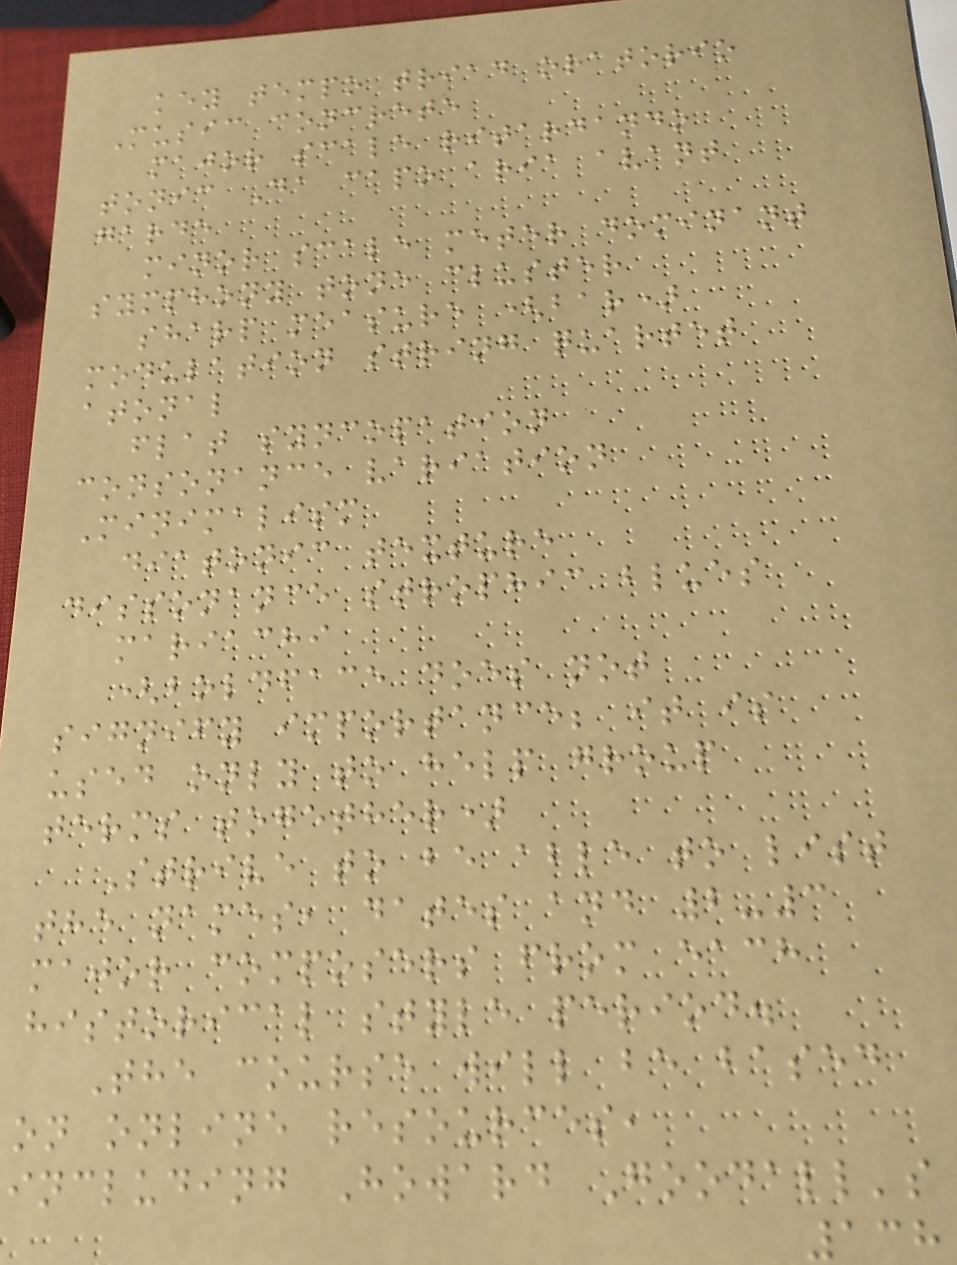key tempo triad oratorio
Music concrete
major scale ritardando
tonic Da capo aria avant
garde
minor scale meter dominant
symphony tone cluster
sharp measure (bar)
modulation string quartet
atonal
flat syncopation
consonance variation
Minimalism
diatonic texture
dissonance strophic blues
mariachi
(boldface does not
signify importance; it is
used only to help group
terms together)
Strive to be able to list
the names, dates and 2-3
major composers from each
historical style period.
The course will be based
on online resources,
including Howard Goodall's
138
